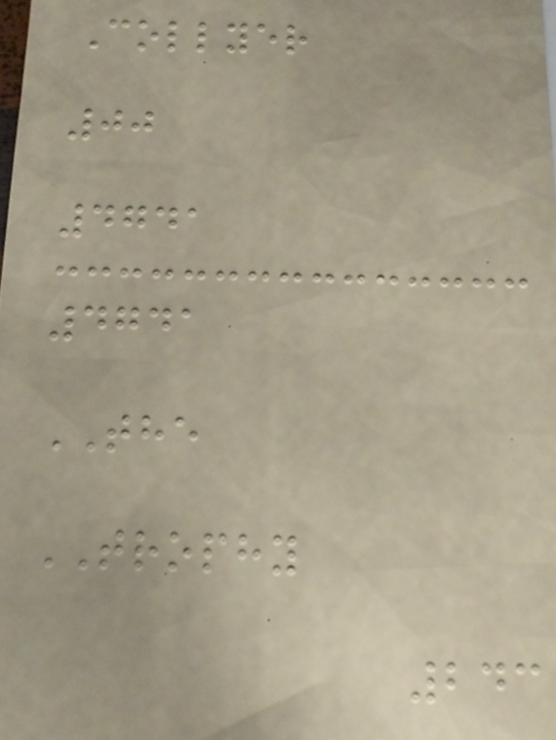Collyer
00
4741
4741
THE
TROPHY
243
